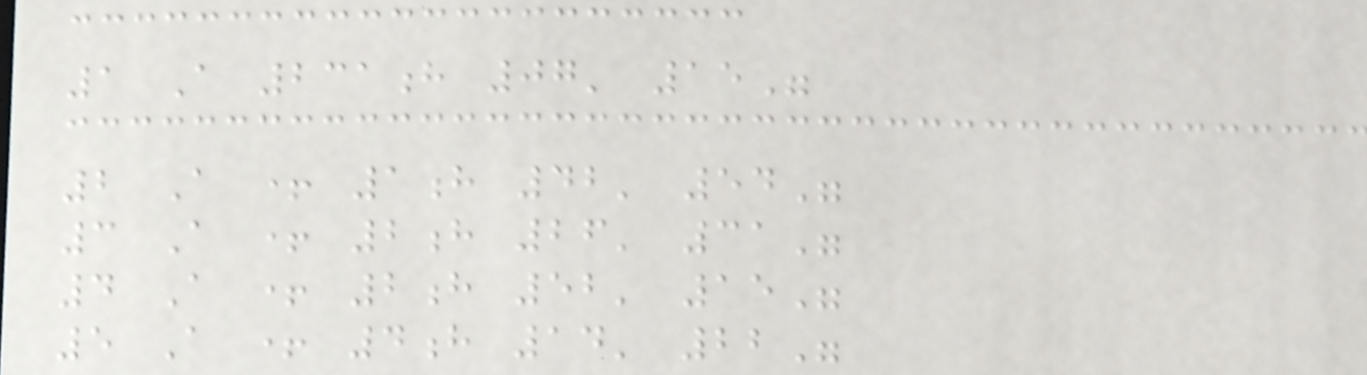1 A 231h 07' 15"
2 A + 1h 42' 54"
3 A + 2h 26' 31"
4 A + 2h 52' 15"
5 A + 4h 14' 22"
